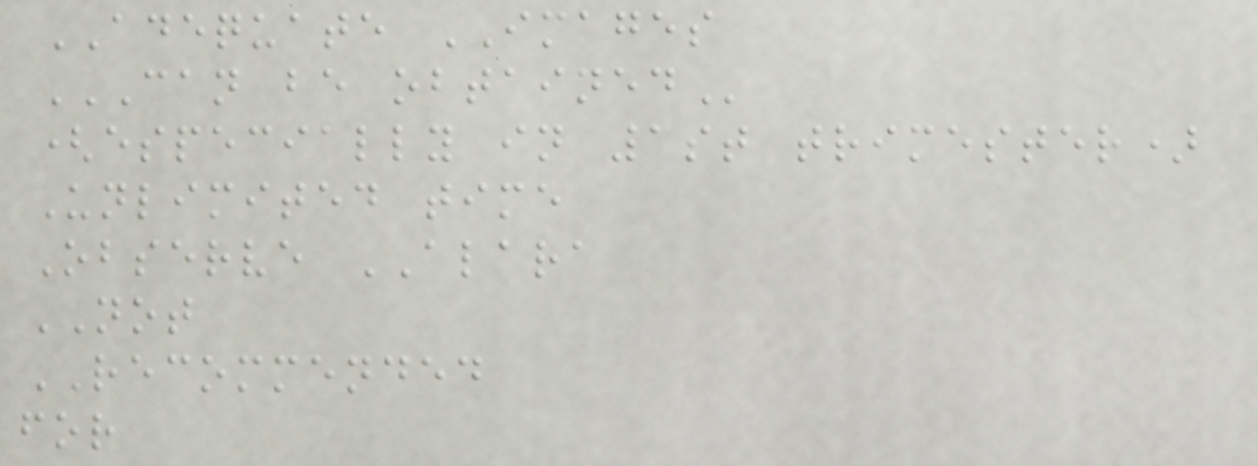ADEQUATE IMAGES
CAN BE OBTAINED
(especially in 1st trimester)
Unlimited time
Observe ALARA
NOT
RECOMMENDED
for
